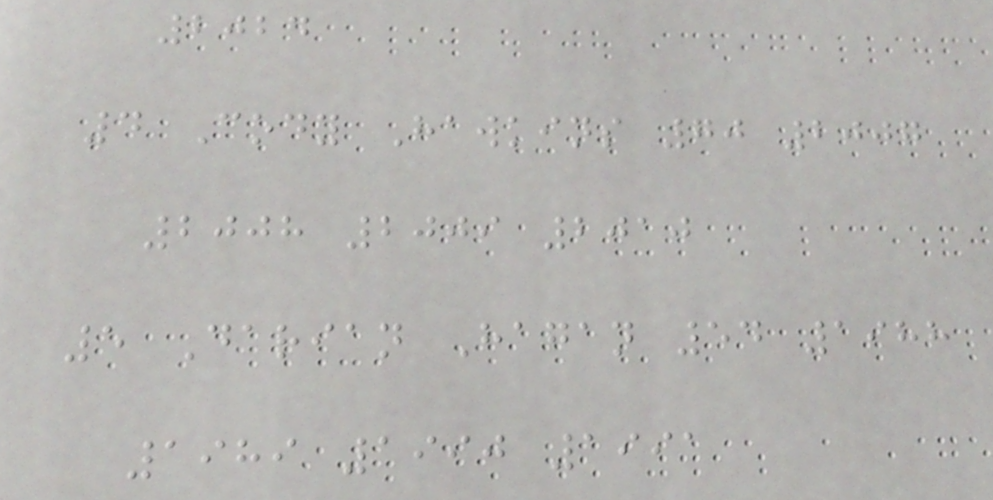2024
4 Cody Hawkins 70 2007
2008 2009 2010
5 Darian Hagan 54 1988
1989 1990 1991
